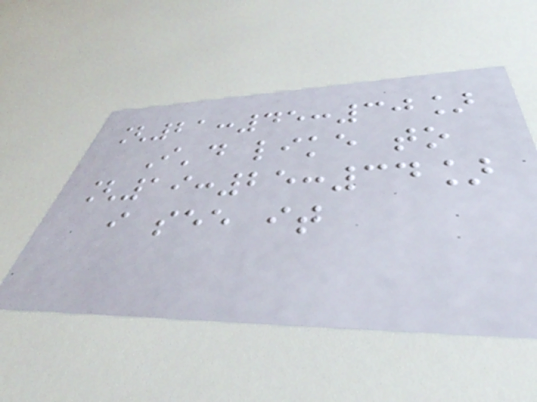[21:45:30]
I'd like to
[19:25:34]
i see it
